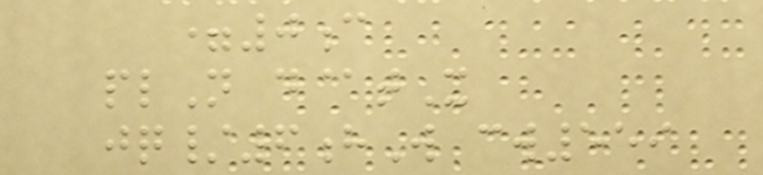=0c
plN d@tX
jq/6hW cw559
